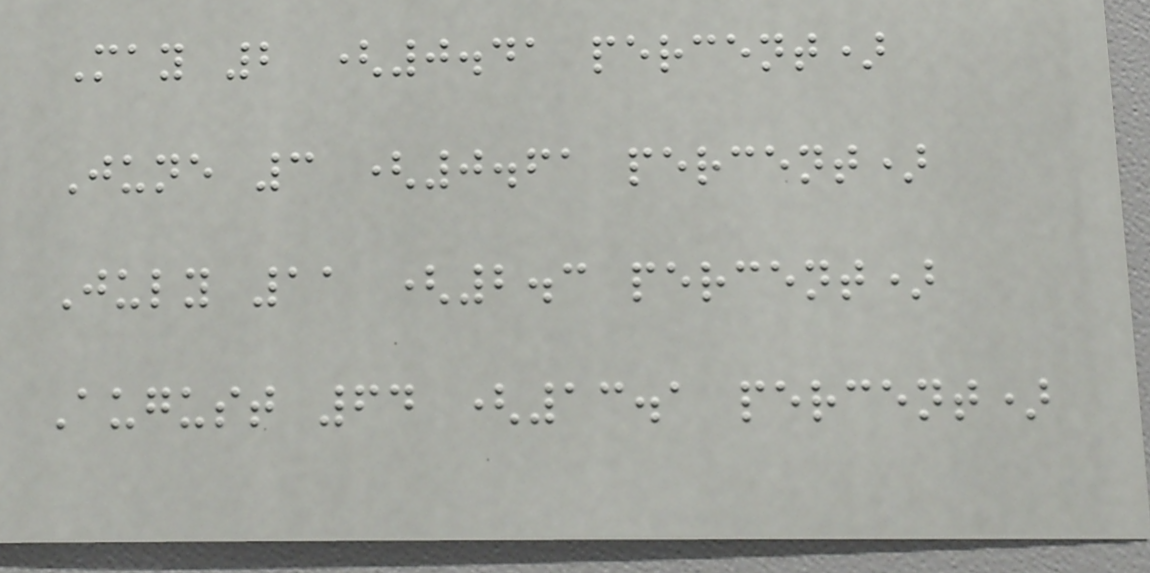May 2 (0.41 percent)
June 3 (0.61 percent)
July 11 (2.3 percent)
August 64 (13.1 percent)
